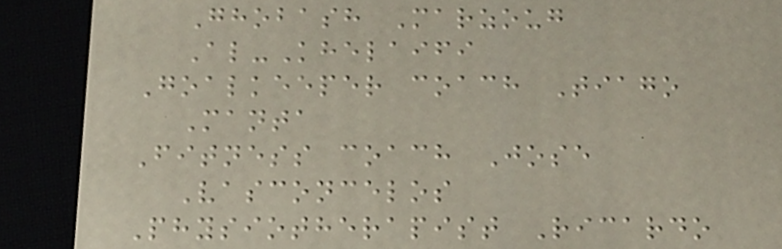Ghobash Marzoug
Al-Khelaifi
Goalkeeper coach Tiago
Manta
Fitness coach Jose
Vasconcelos
Physiotherapist Ricardo
